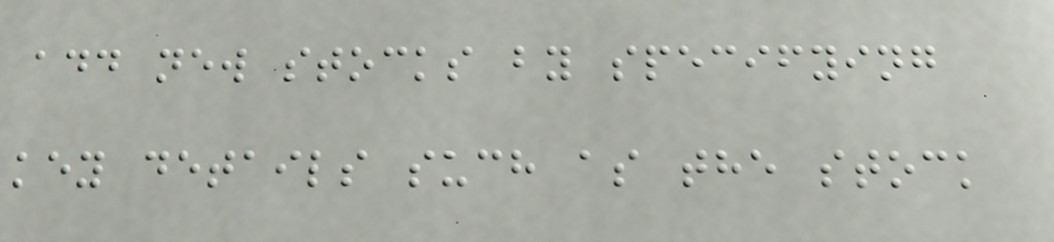add new stocks by specifying
key details such as the stock
